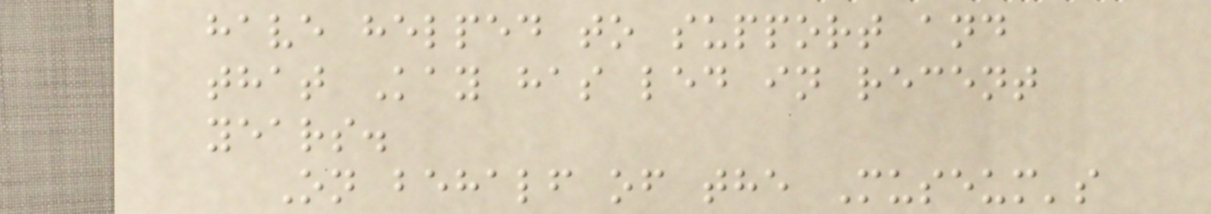have helped to support and
that Kay has led in recent
years.
On behalf of the Museum's
